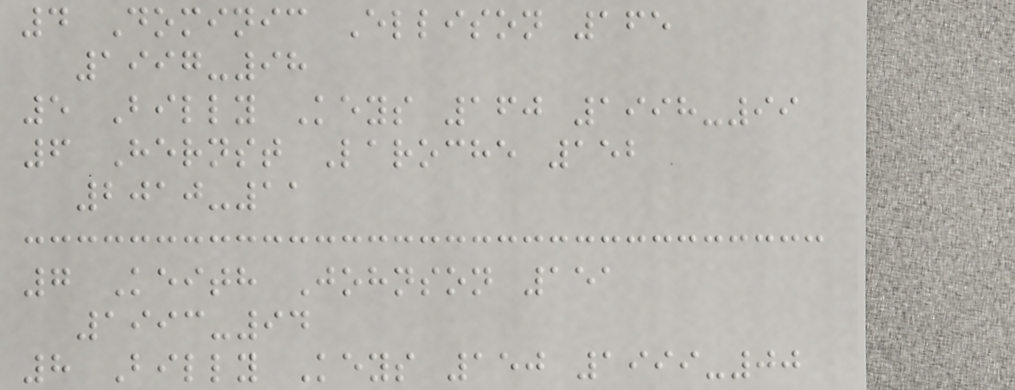4 Dominic Ellison 165
1997-98
5 Billy Keys 160 1998-99
6 Hernst Laroche 152
2010-11
7 Keith Johnson 151
1993-94
8 Billy Keys 150 1999-00
